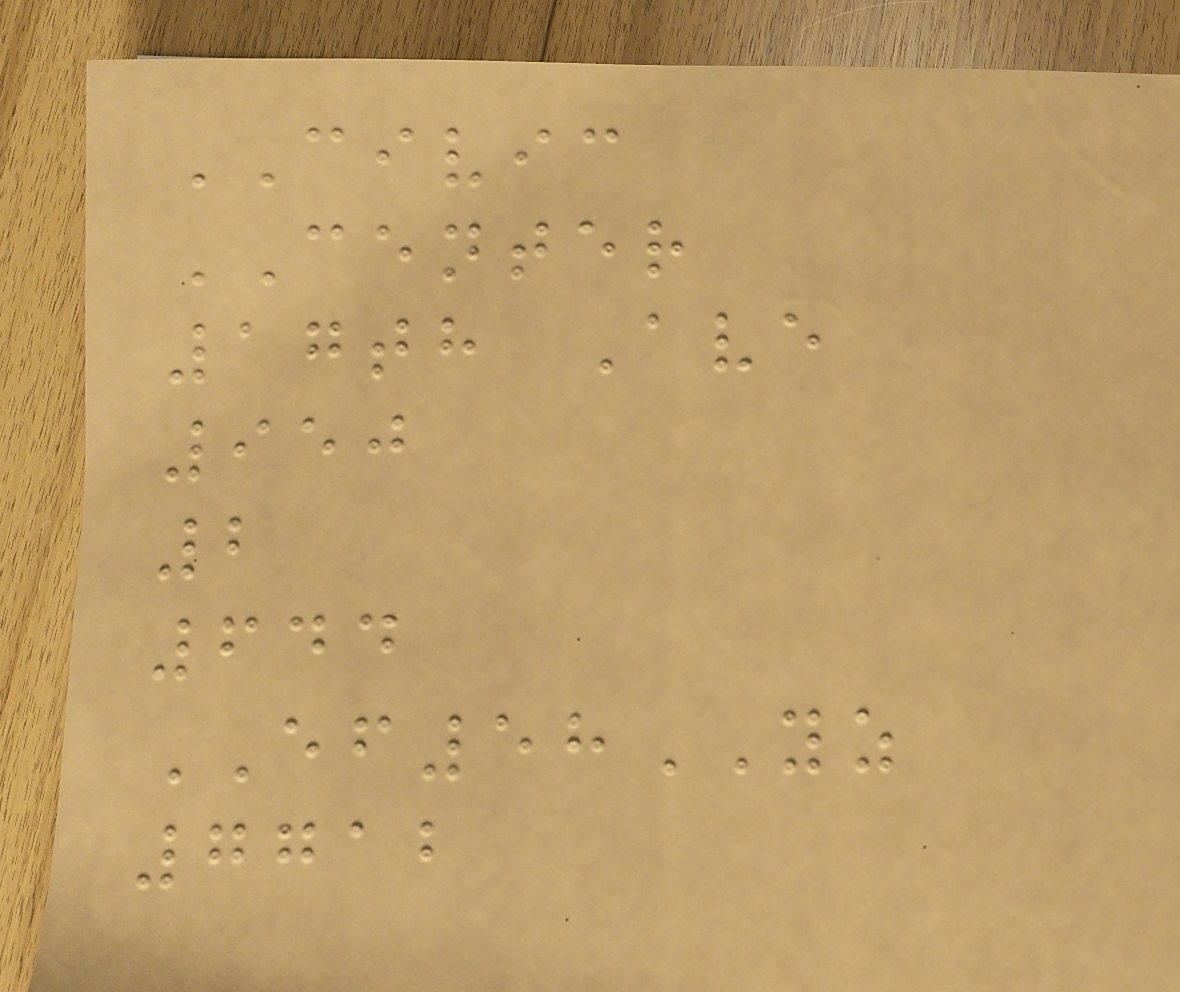CIVIC
CENTER
17th Ave
950
2
644
EF58YZ
7712
